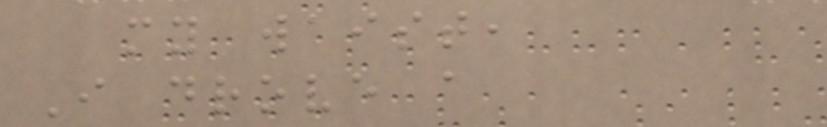my waist,
I drove a
